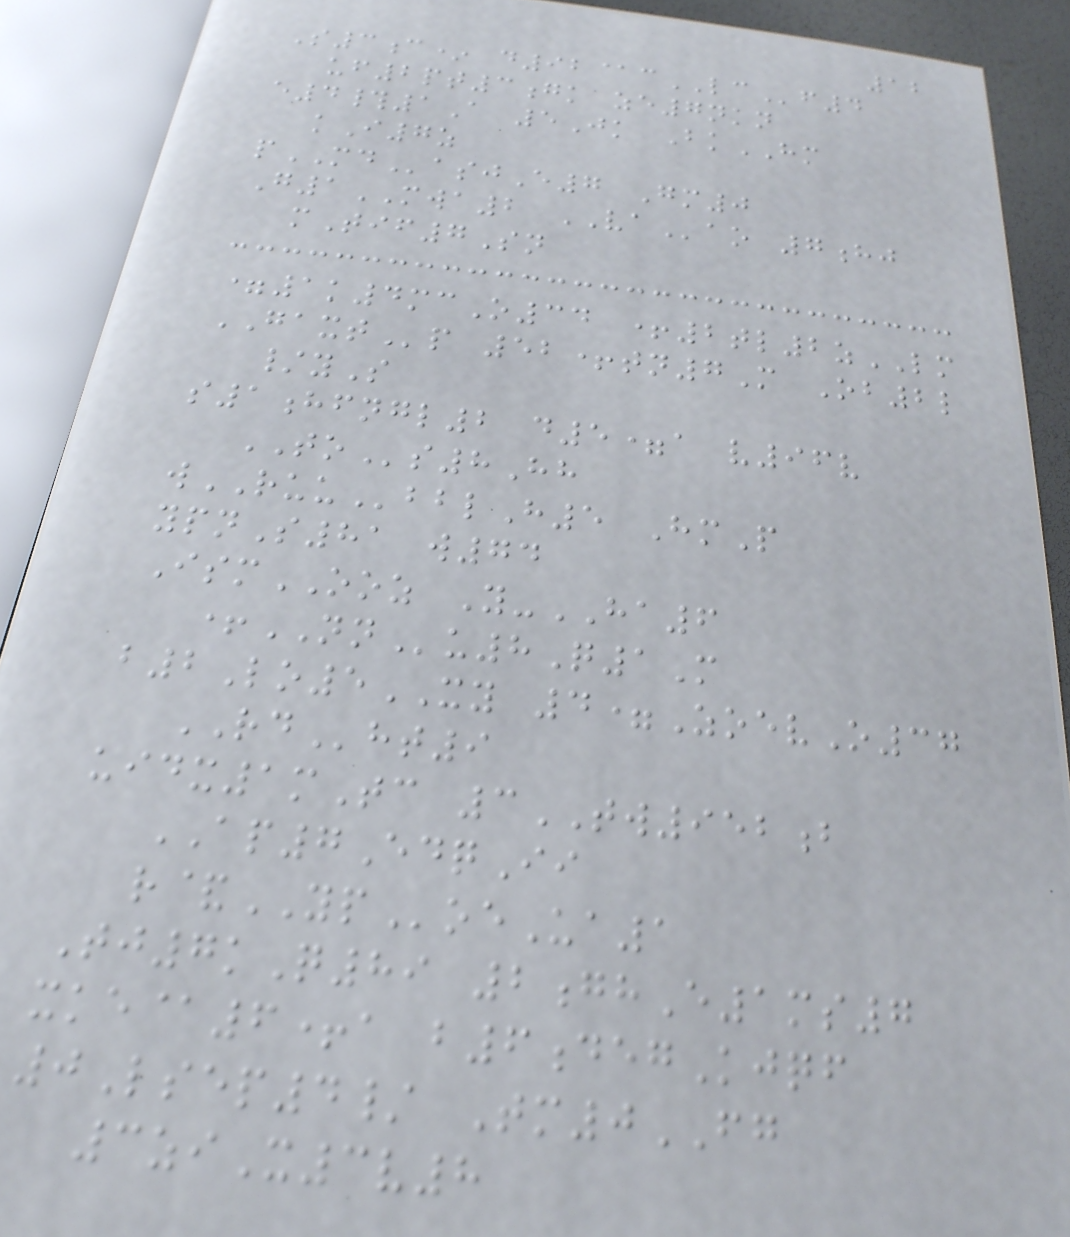12
S3c* d92@cLCf4
uf2pt3gk ze7nkn
e4#1A 5Jk BkHM
kI7z
pMDasjE7 Gm0
G1MWA2 VAao 7hj
mTif7Sn
=1k4mcO34 +2tl2zLM
GAXTp 52+tn7M Ob2l
/yS
s1hfngl2 d5=a v96v
TOs8Hh
wRUUbblH5 HmP
ypnS81 w74
IsmOOZ Y-HA6
+NNu8Q1M
b2Lo5XY 4=ZoevO37
RDht9
uidx1mTc 3TW952b
AP7EdqIi
r&YPoeUa1
Tj7kQ89 2ghE1ms7
xke@6+a b6degKjqf
0Lsep4/ Tm0FG
3ziX3v8
